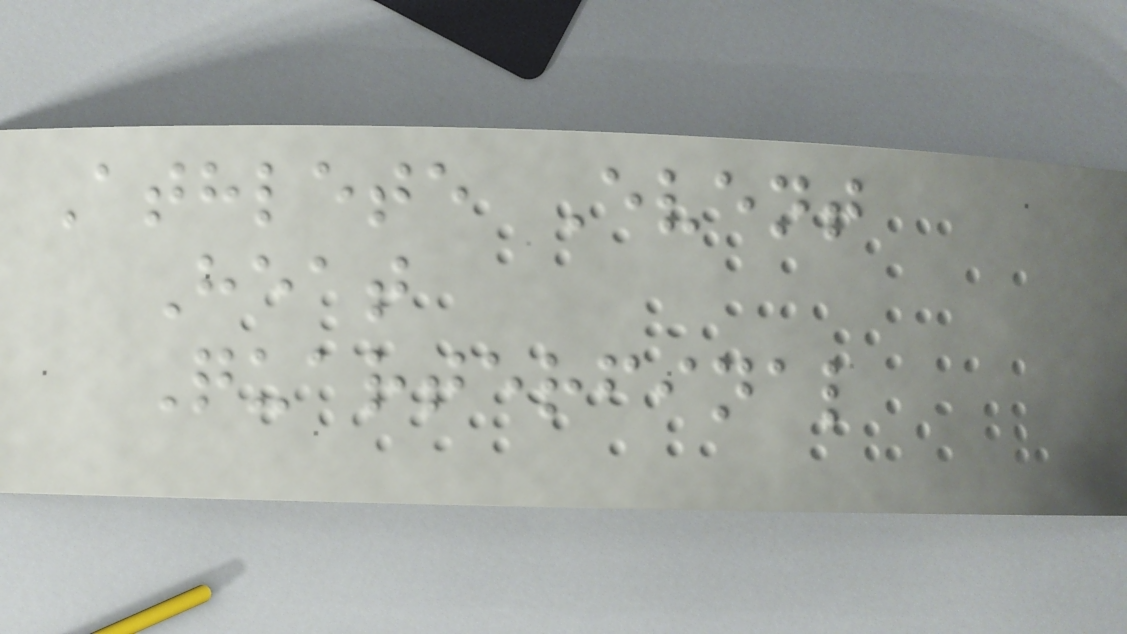Athlete Event
Heat
Quarterfinal
